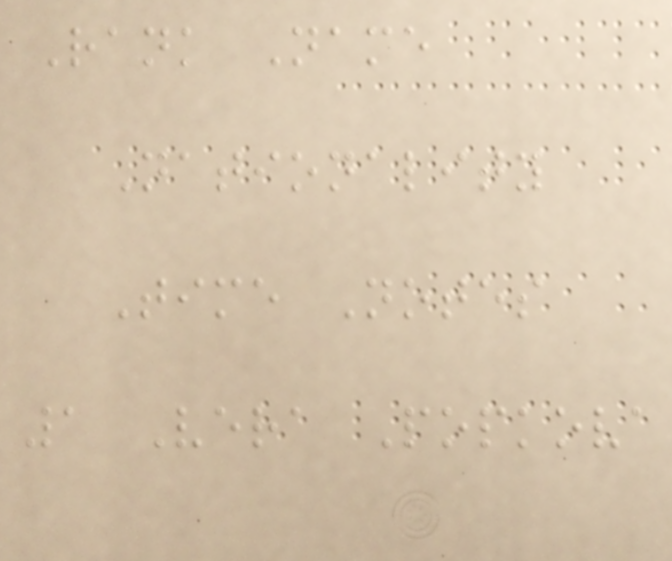Rank Name
Nationality
Time Notes
1 Vera Popkova
